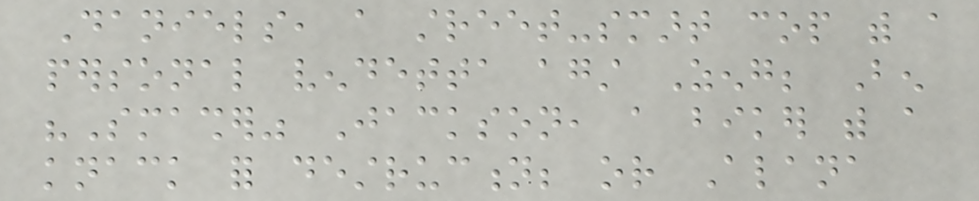Daniels, a street-smart cop with a
personal vendetta against Zeng; Ben
"Smasher" Jackson, a biker with a
knack for destruction; or Alana
